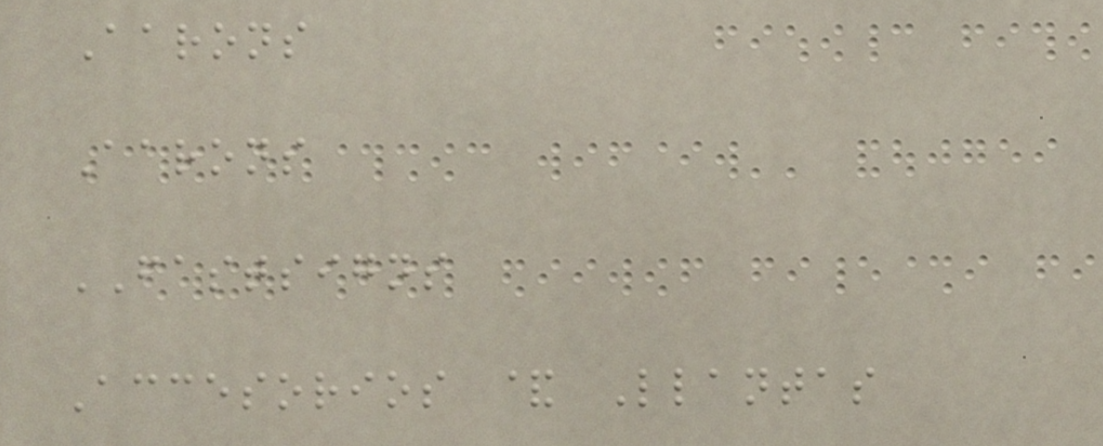Aarons
Aarons
FASTSIGNS
Accesorios & Llantas
